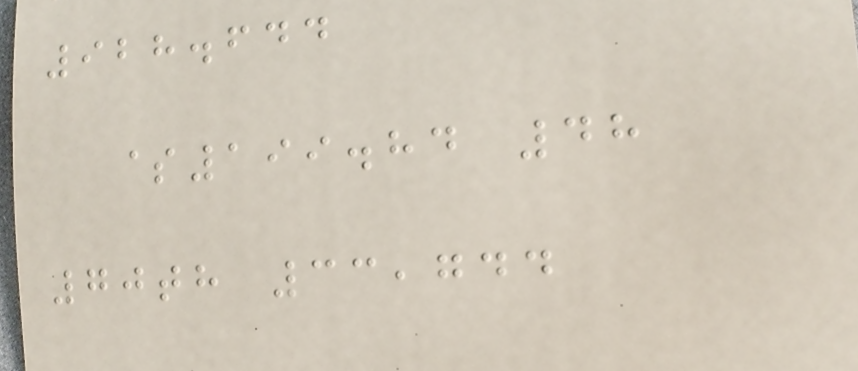928.644
$199.84 48
70th 33,744
